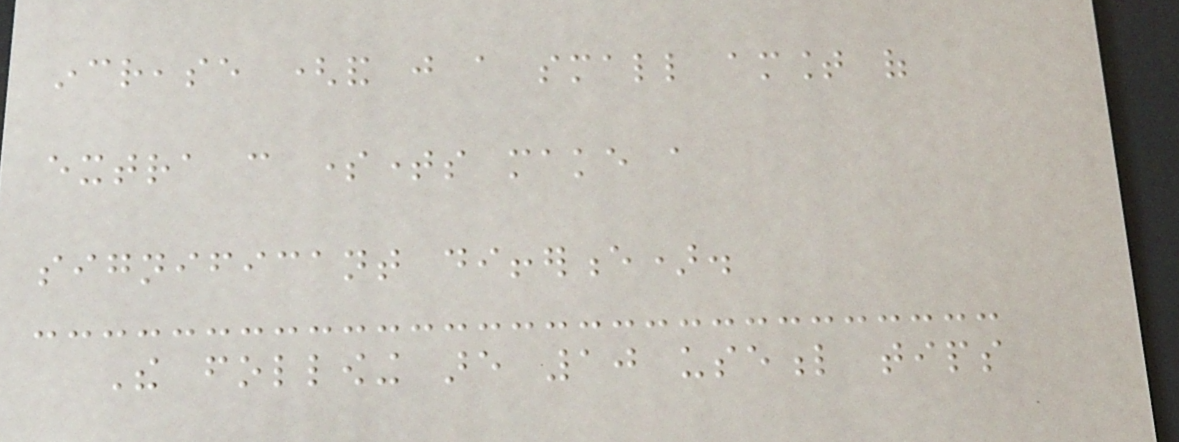increase (and just a small amount of
extra can sometimes make a
significant difference).
The following are 10 useful tips
